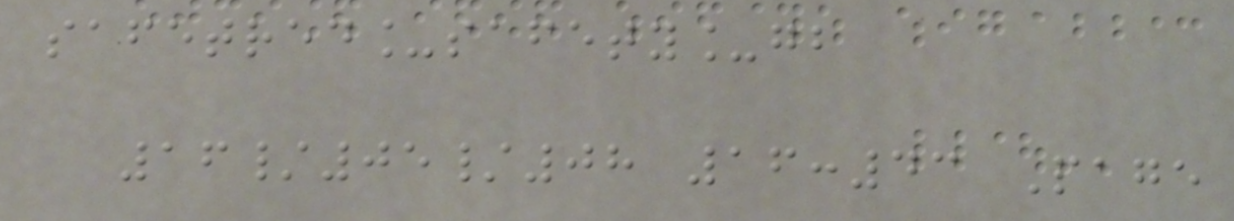safetred_safety_gb
16/05/08 16:43 Page
